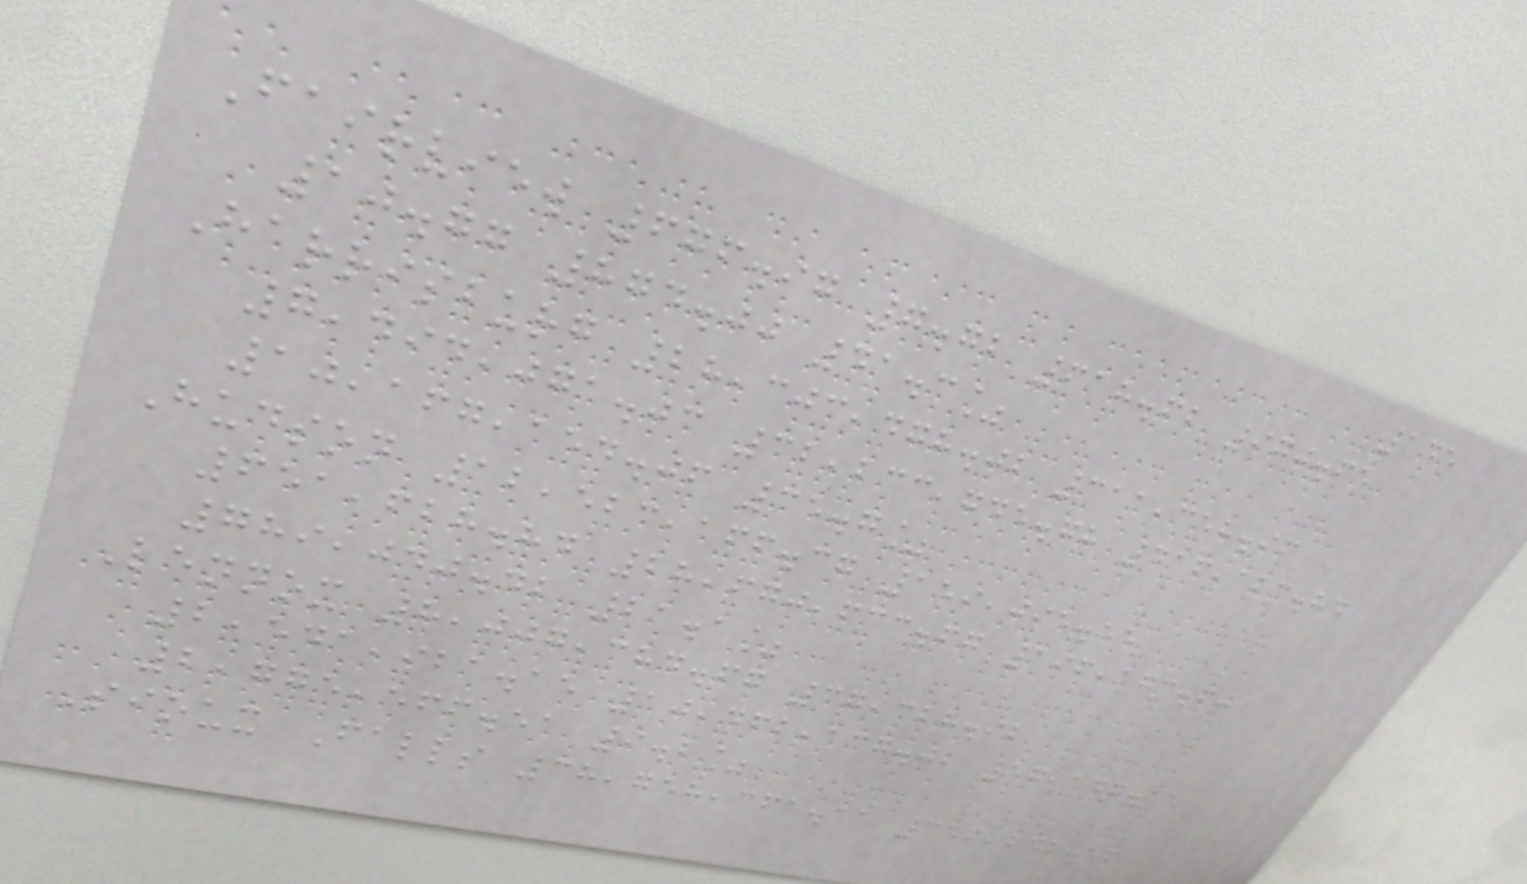145
Fairview 676.97 7.72 618.62 970.65
10.77 874.00 41.3%
Harrisburg 28,303,478.02 311,358.96
7,494,071.03 32,233,745.78 416,123.84
10,167,154.06 35.7%
Hudson 12,523,166.37 159,095.55
651,628.84 28,670,633.67 196,173.60
789,040.42 21.1%
Lennox 8,007,384.67 37,328.92
2,541,921.15 10,462,137.02 57,147.15
2,775,566.51 9.2%
Sioux Falls 38,758,361.11 356,242.56
